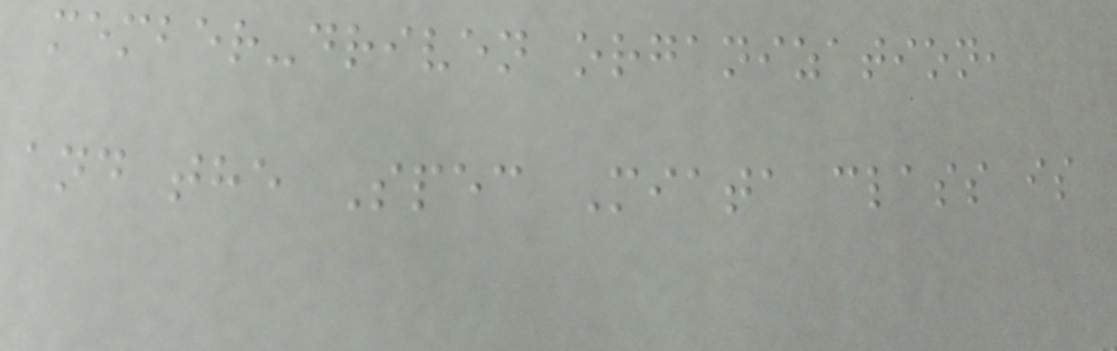member-driven organization,
and the Spec Miata class is
